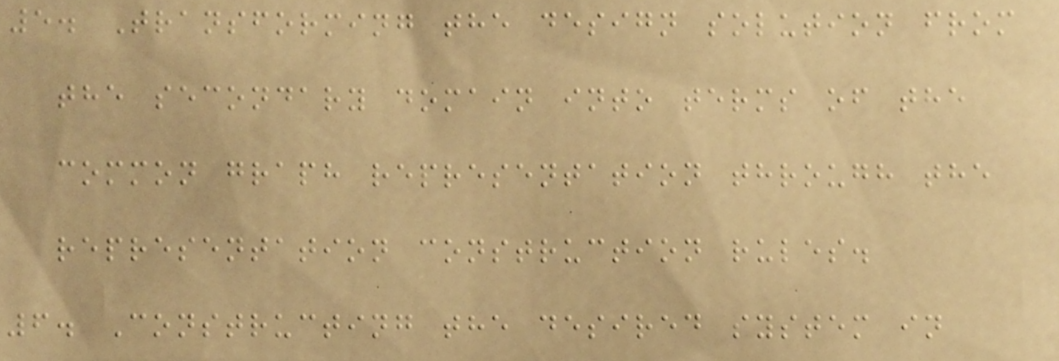5. Transforming the design solution from
the secondary domain into terms of the
common graph representation through the
representation construction rules.
6. Constructing the desired system in
